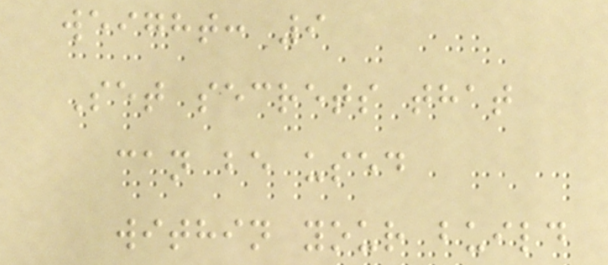weight: 9
Set secrets that
can be used
within your build
